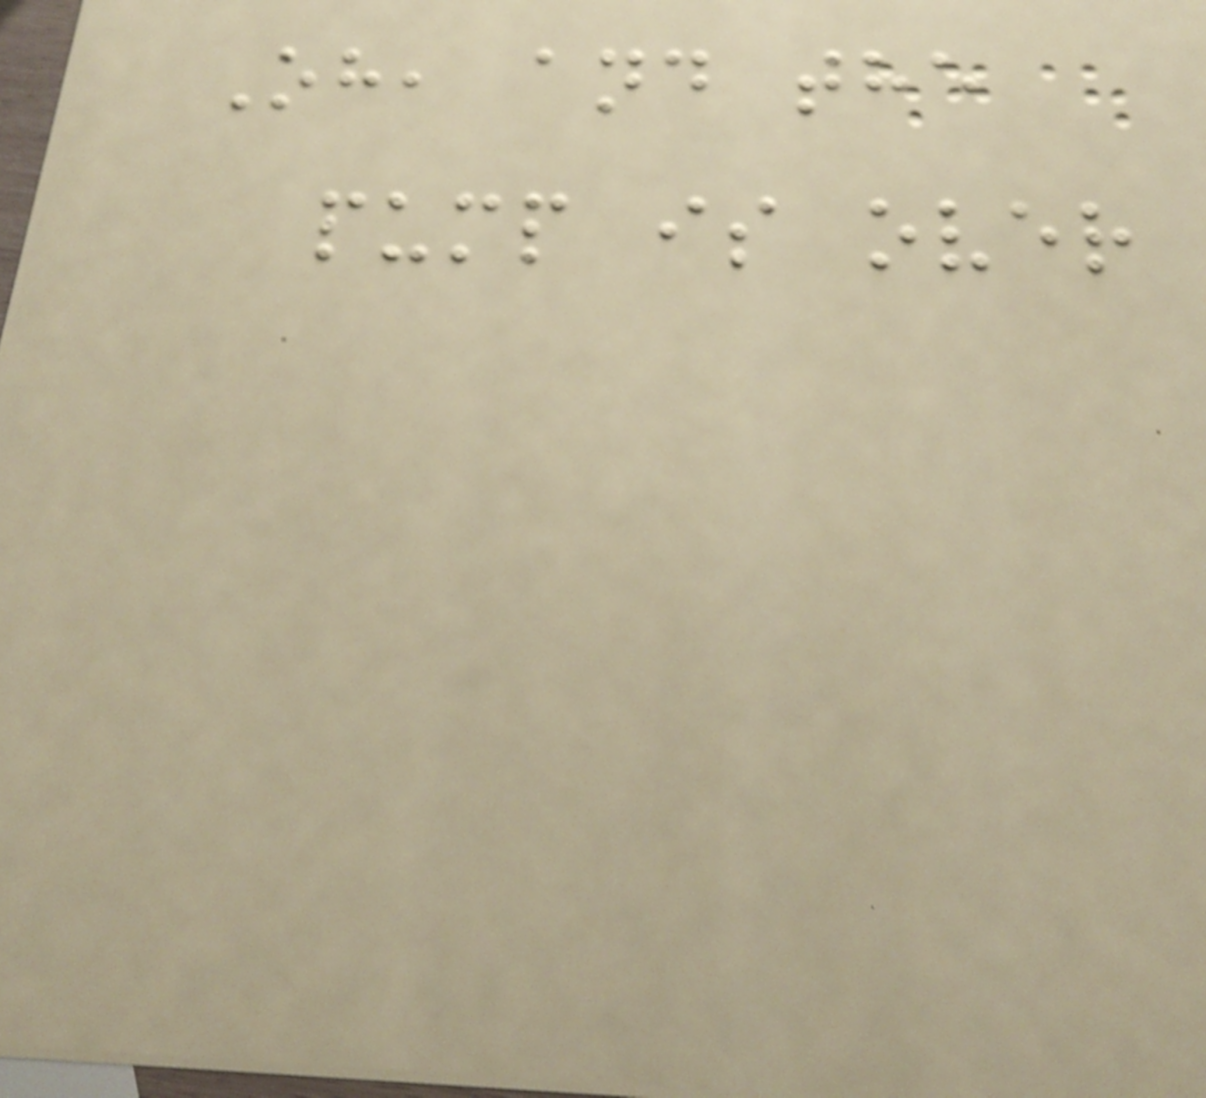Oh, and the
pump is over
